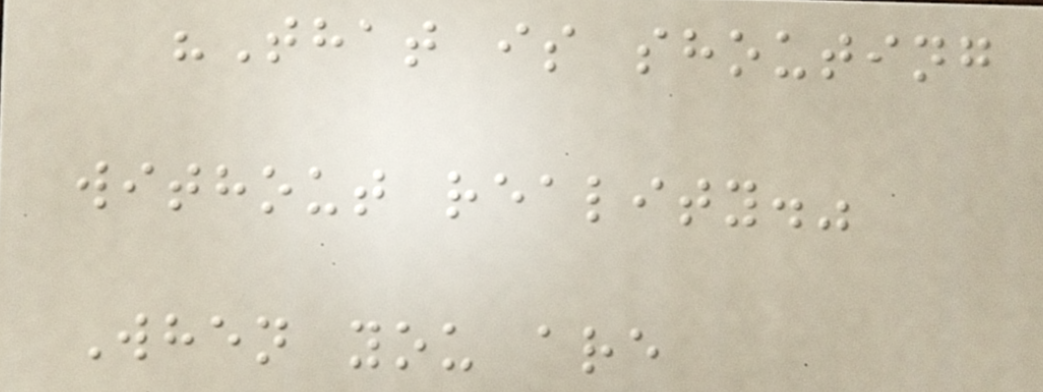"That is shouting
without reality."
When you are
